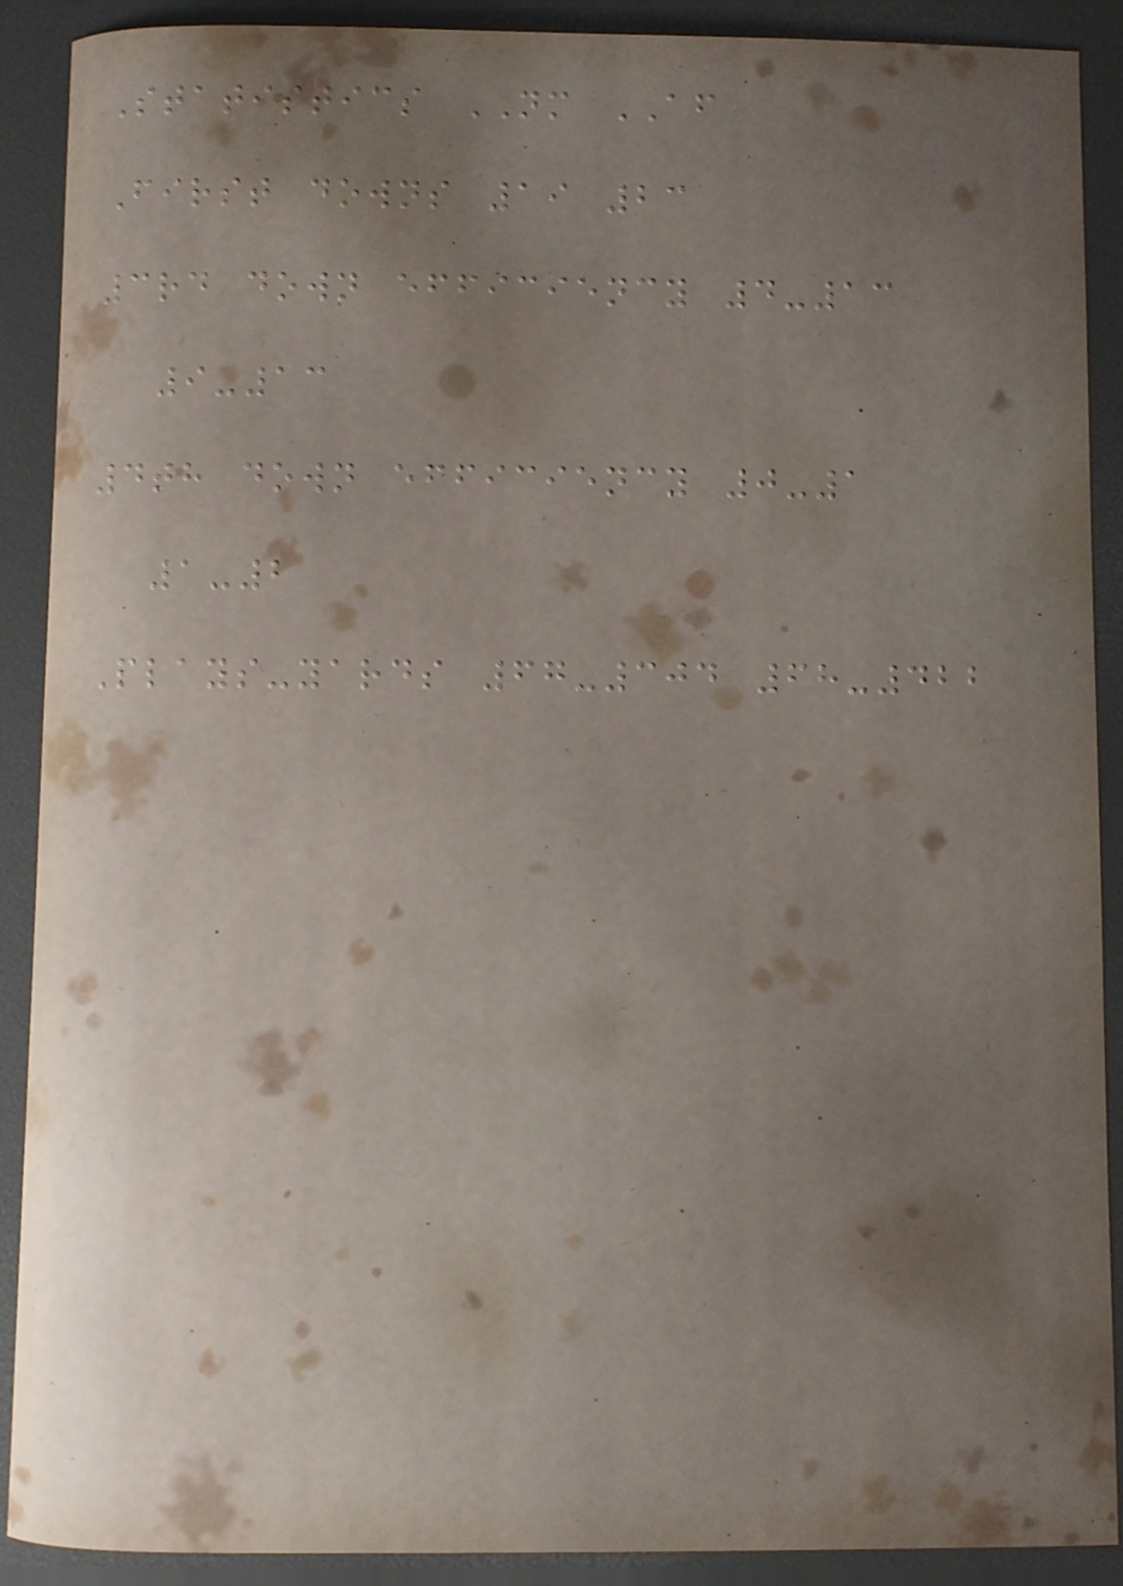Statistics NM AF
First downs 19 23
3rd down efficiency 4-13
9-13
4th down efficiency 0-1
1-2
Plays-yards 67-304 68-422
